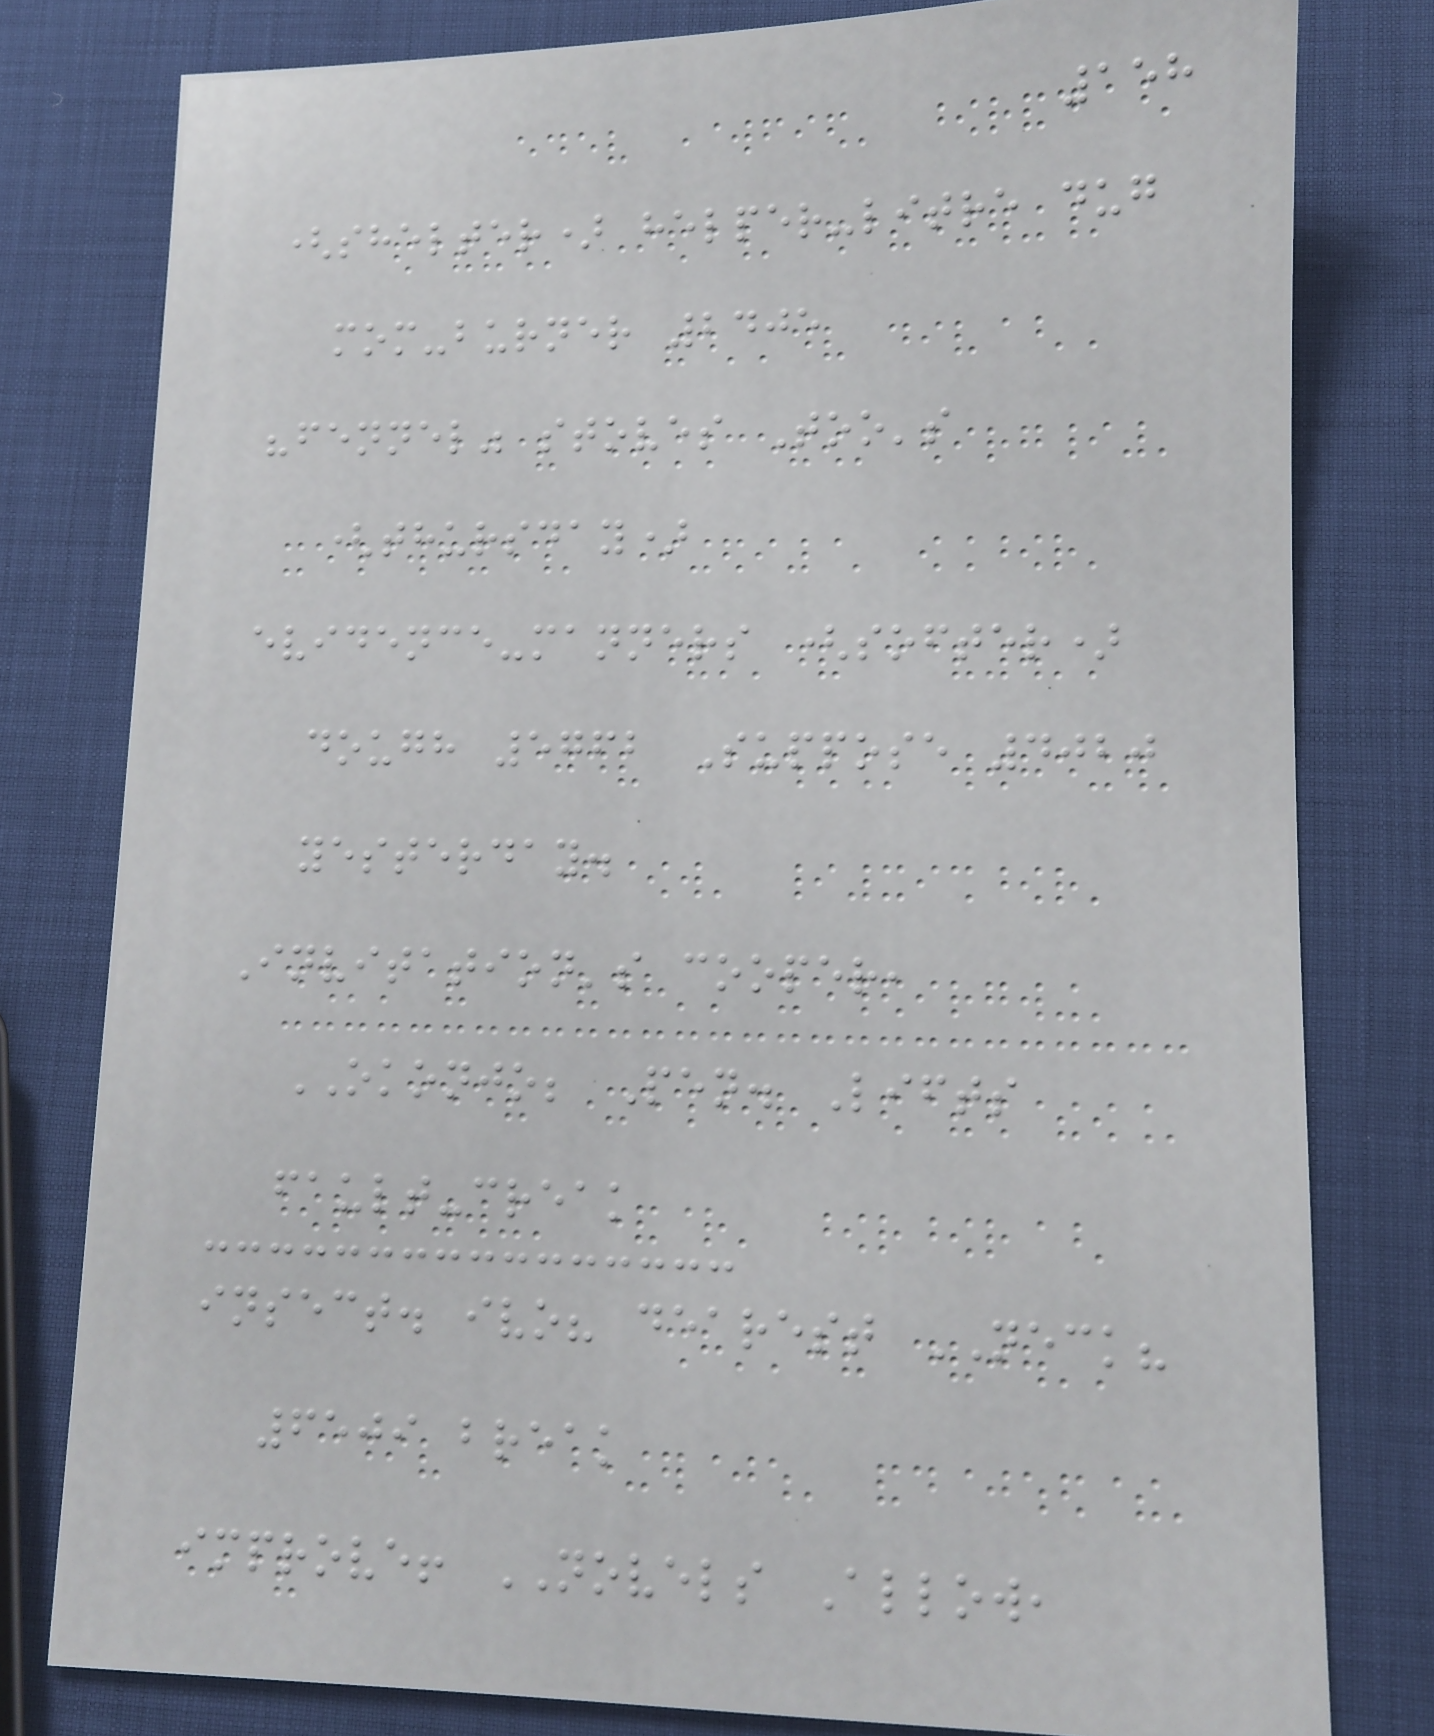158
(shelter) helper-litre dug
mom-burner 2405
"fennel" stoves Too's
(thursday)
evidence-manners (softer)
dough 5762 Suppose 4020
yesterday.
Invitation's cooper,
OKONJO; Pen. Lifts
fault-creak
insect. ivo? dearest NECK?
6509 break
improve! NOVELS Allow,
